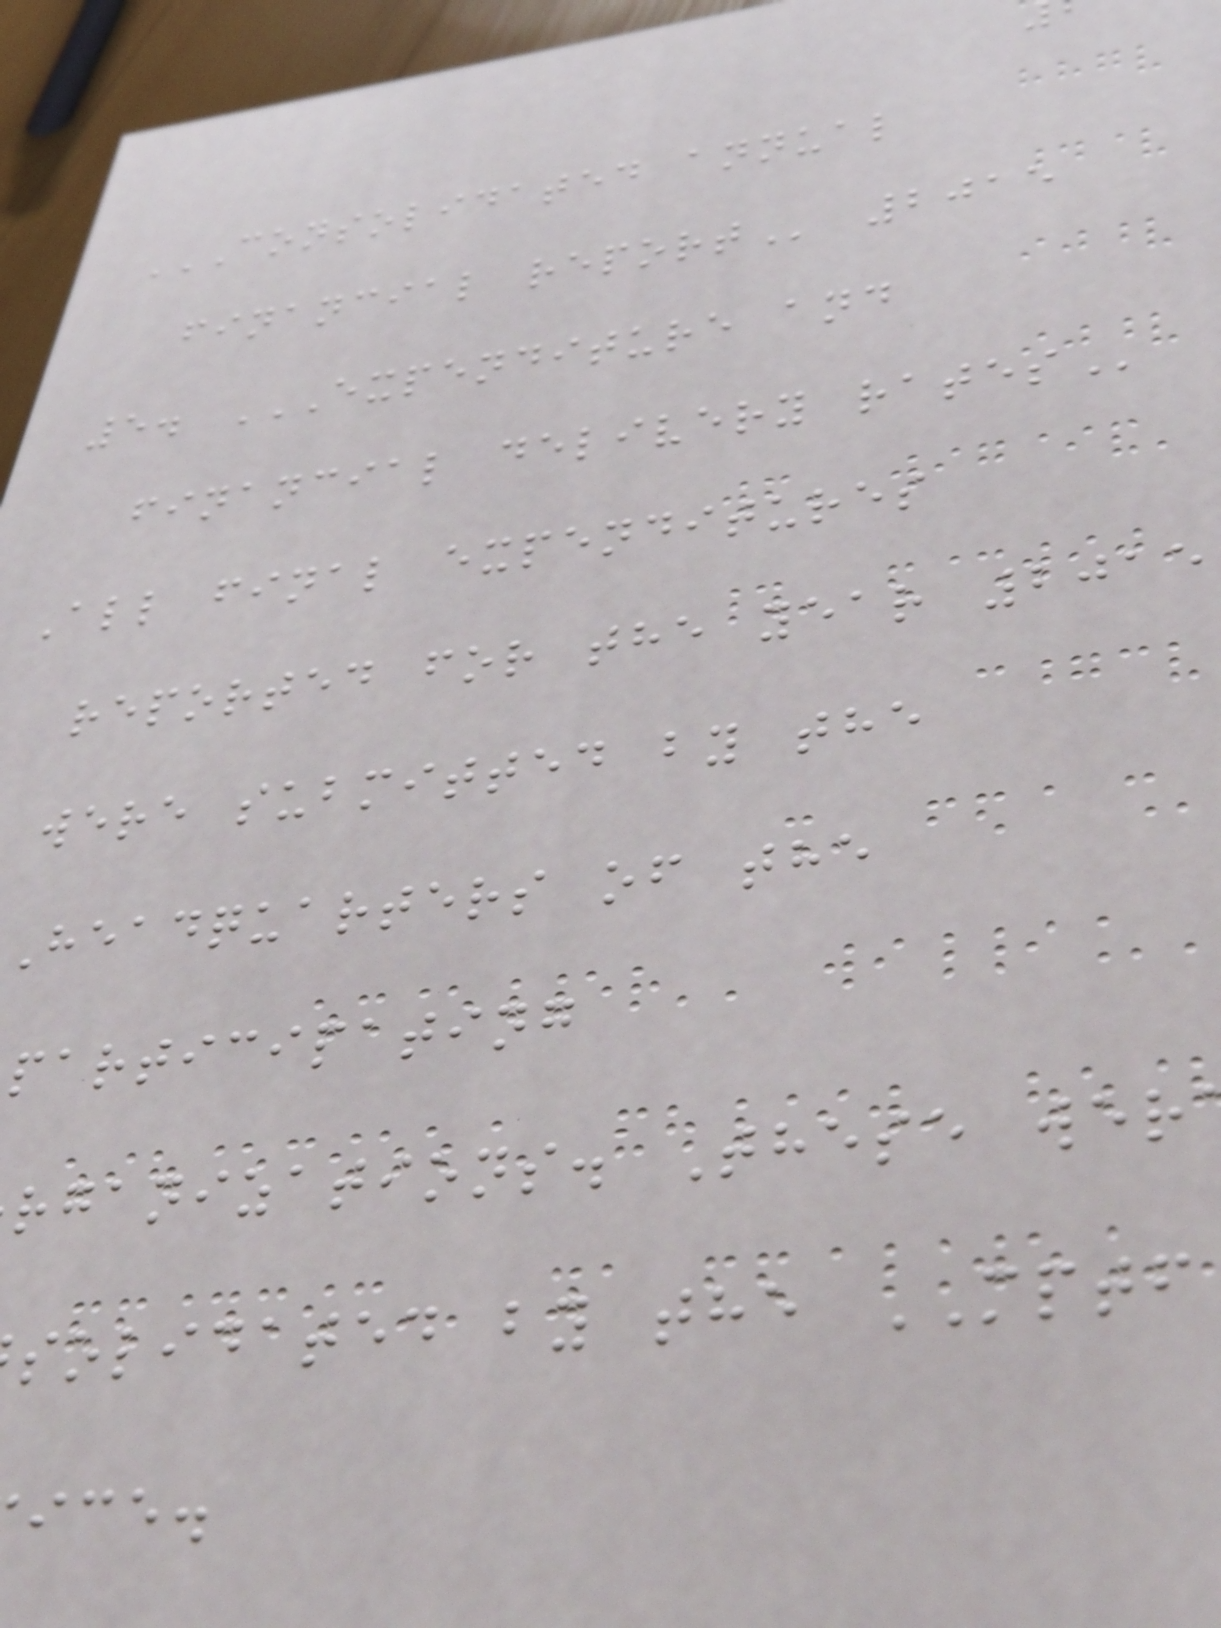CONSOLIDATED ANNUAL
financial
5. EXPENDITURE AND
financial delivery
All final expenditures
reported for the year 2015
were submitted by the
Headquarters of the
participating
rganizations. These wer
solidated by the MPTF
ice.
